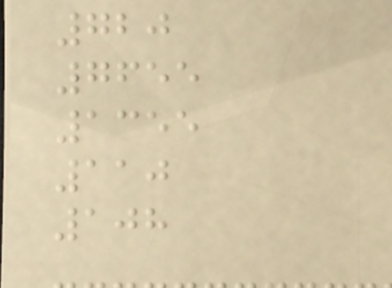720
7655
1355
110
108
